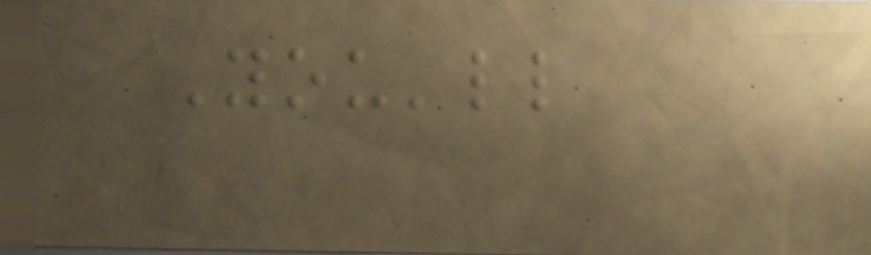You'll
